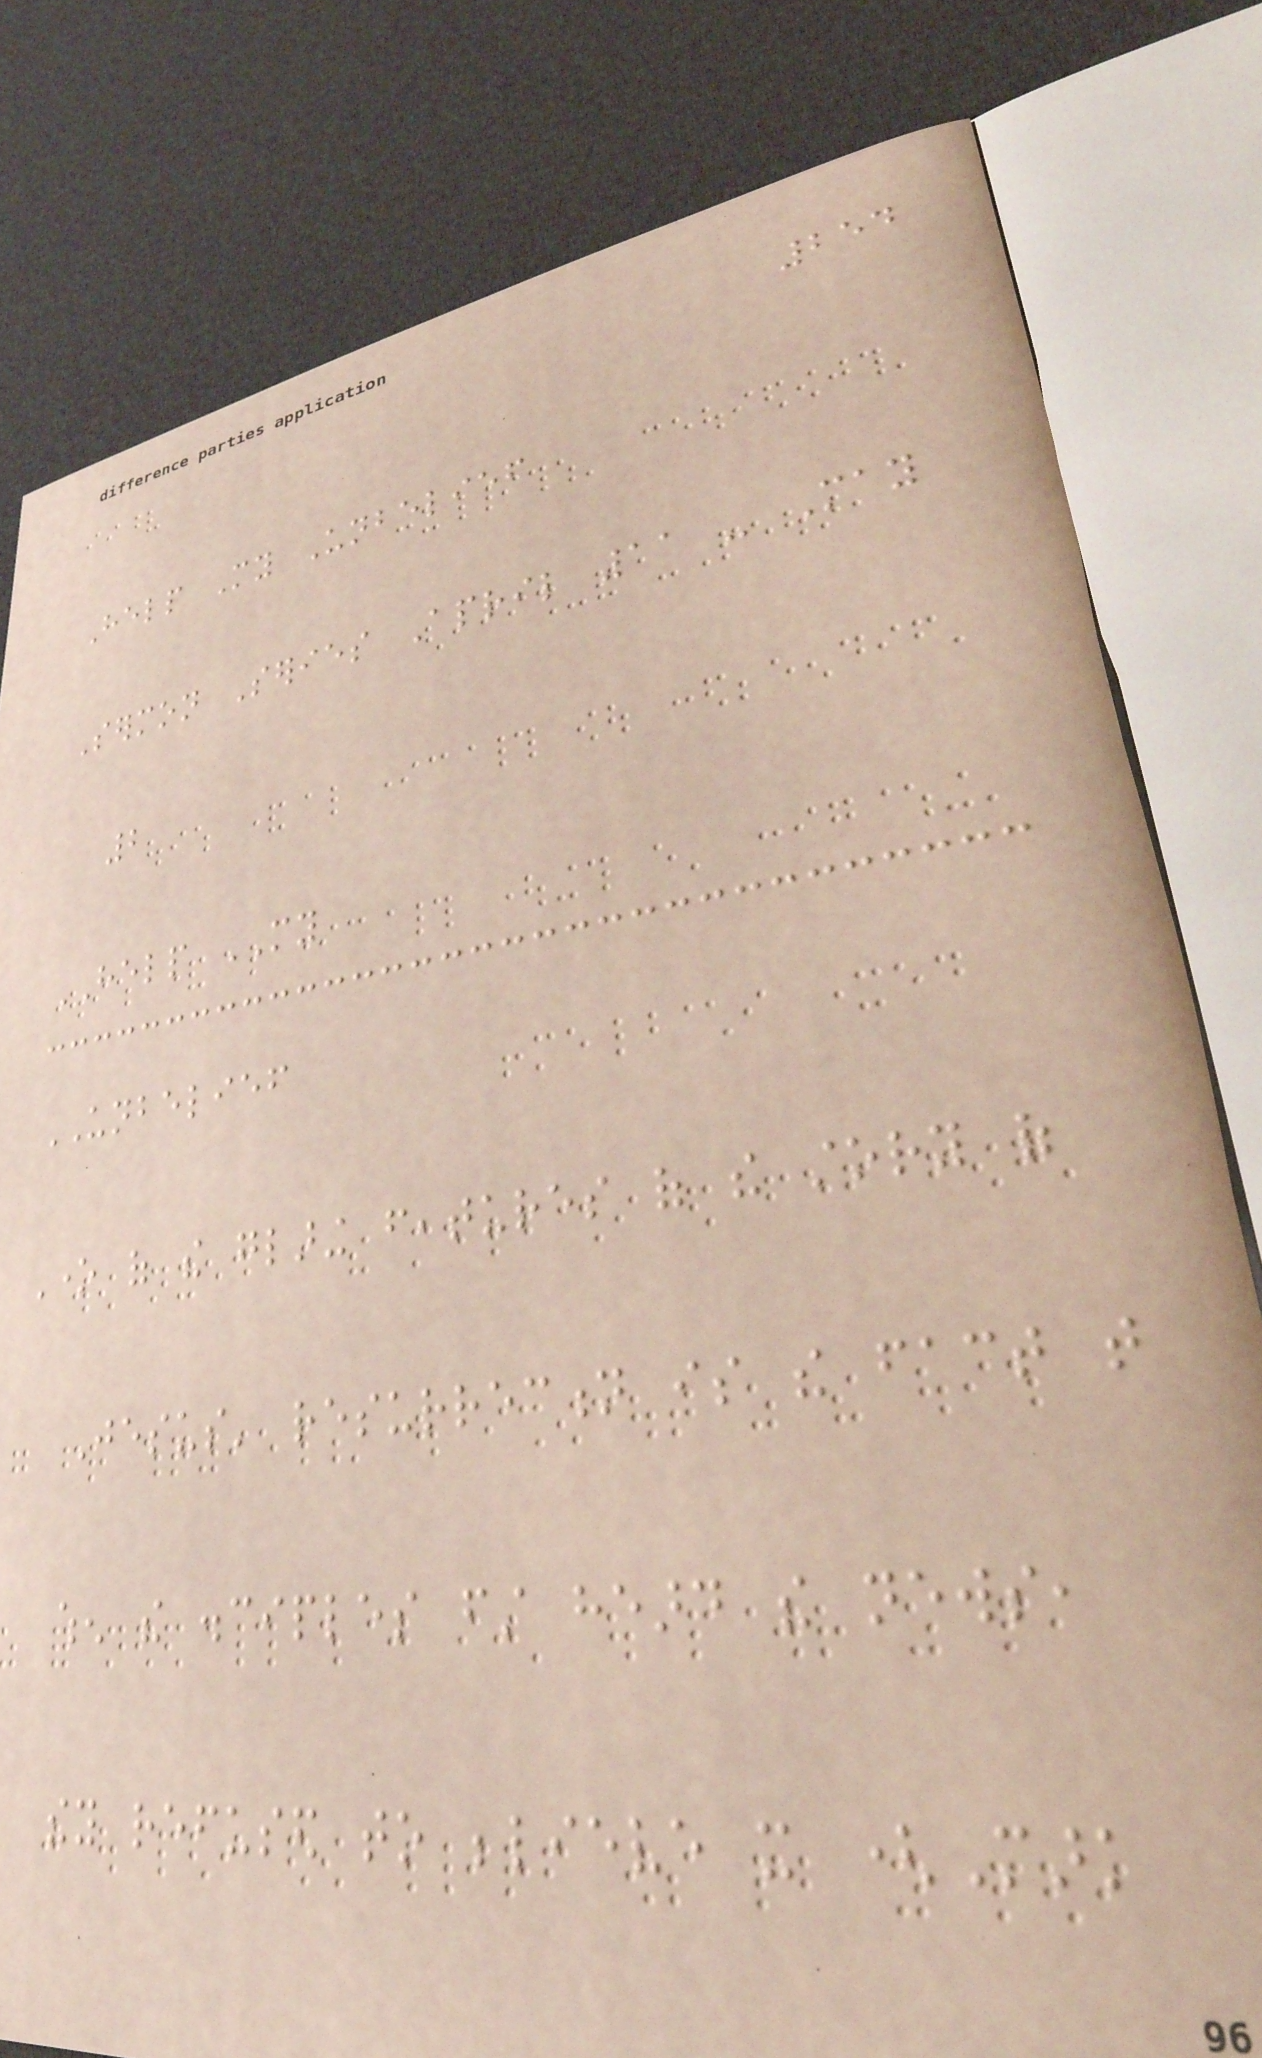254
Help My Unbelief
Sermon Series April 11 - May
2
HELP MY
UNBELIEF
One of the glaring features of the story of
Jesus' resurrection is the fact that
when the disciples first heard the news,
they refused to believe it (Mark
